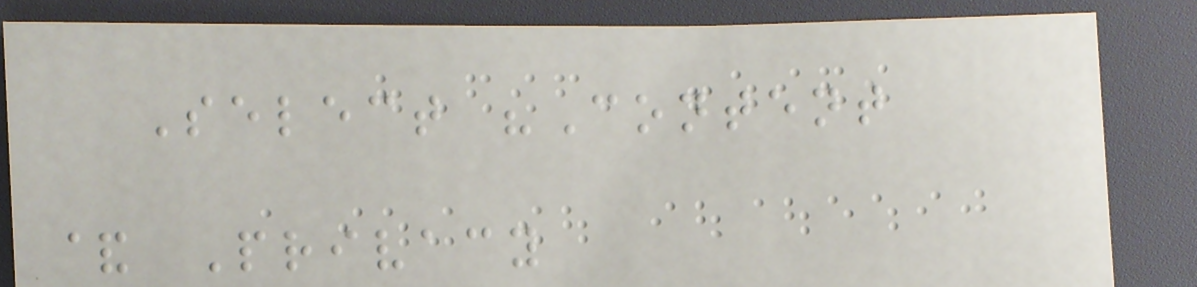Select "Content
& Privacy
